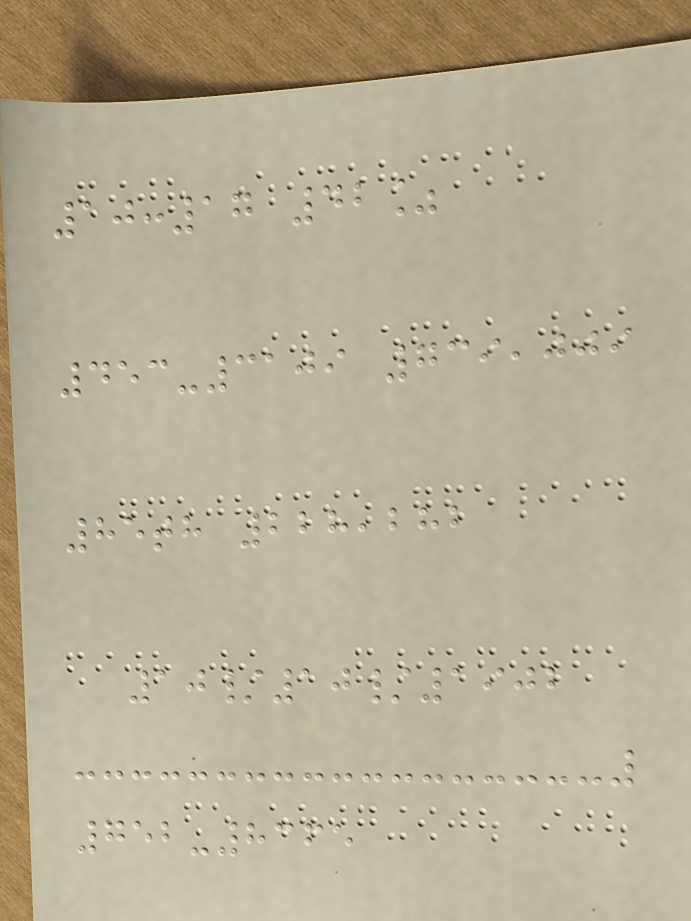10:17 42%
453-3109 739,009
85th 228,282
10/10/1902
752-8365
